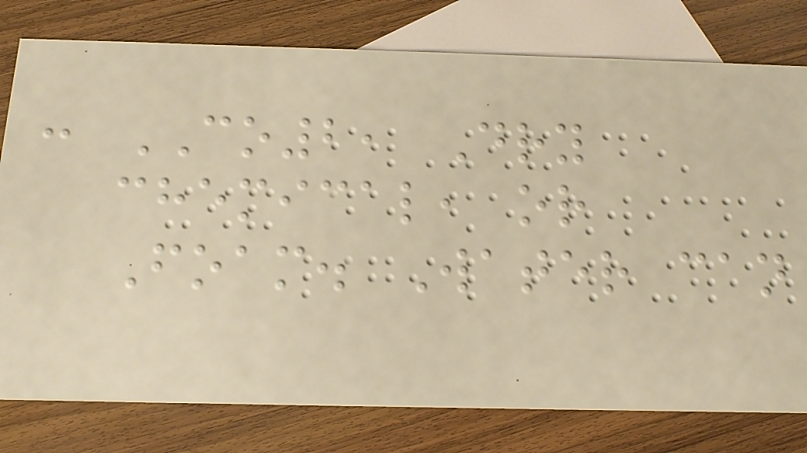: CO2, Dry
chemical, or
Foam. Water can
